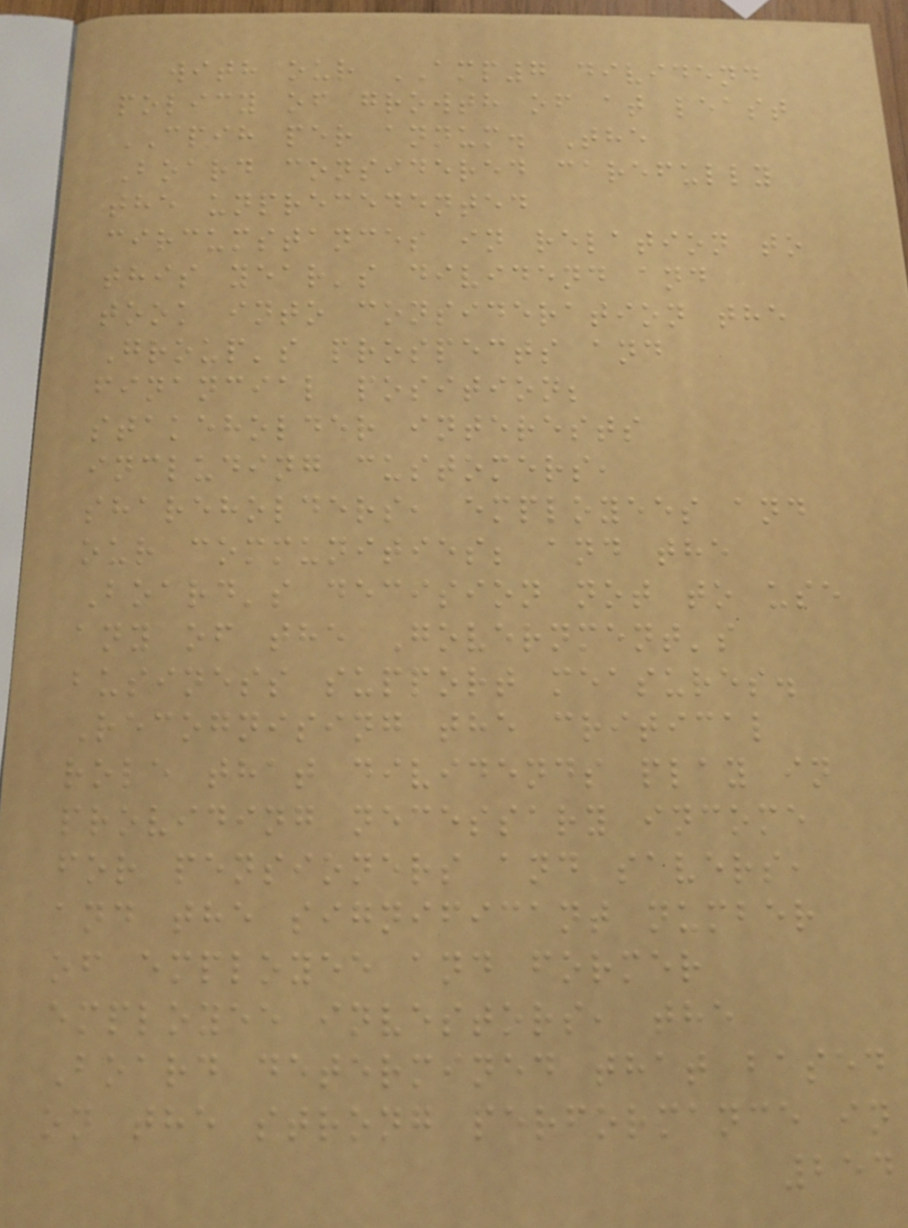with our AMP7 dividend
policy of growth of at least
CPIH per annum. The
Board considered carefully
the unprecedented
circumstances in relation to
this year's dividend and
took into consideration the
Group's prospects and
financial position;
stakeholder interests
including customers,
shareholders, employees and
our communities; and the
Board's decision not to use
any of the Government's
business support measures.
Recognising the critical
role that dividends play in
providing necessary income
for pensioners and savers,
and the significant number
of employee and former
employee investors, the
Board determined that based
on the strong performance in
254
